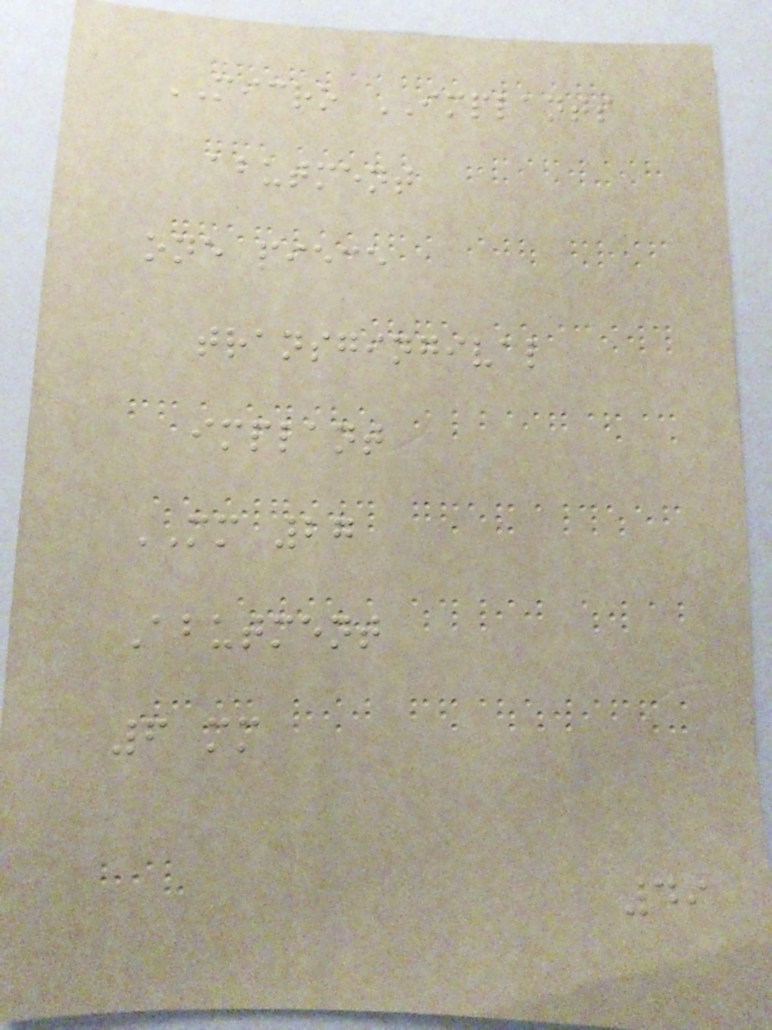MICRO IMPLANTS
abutment
one piece
transgingival
implant
MM 27
Abutment
6 mm
49
